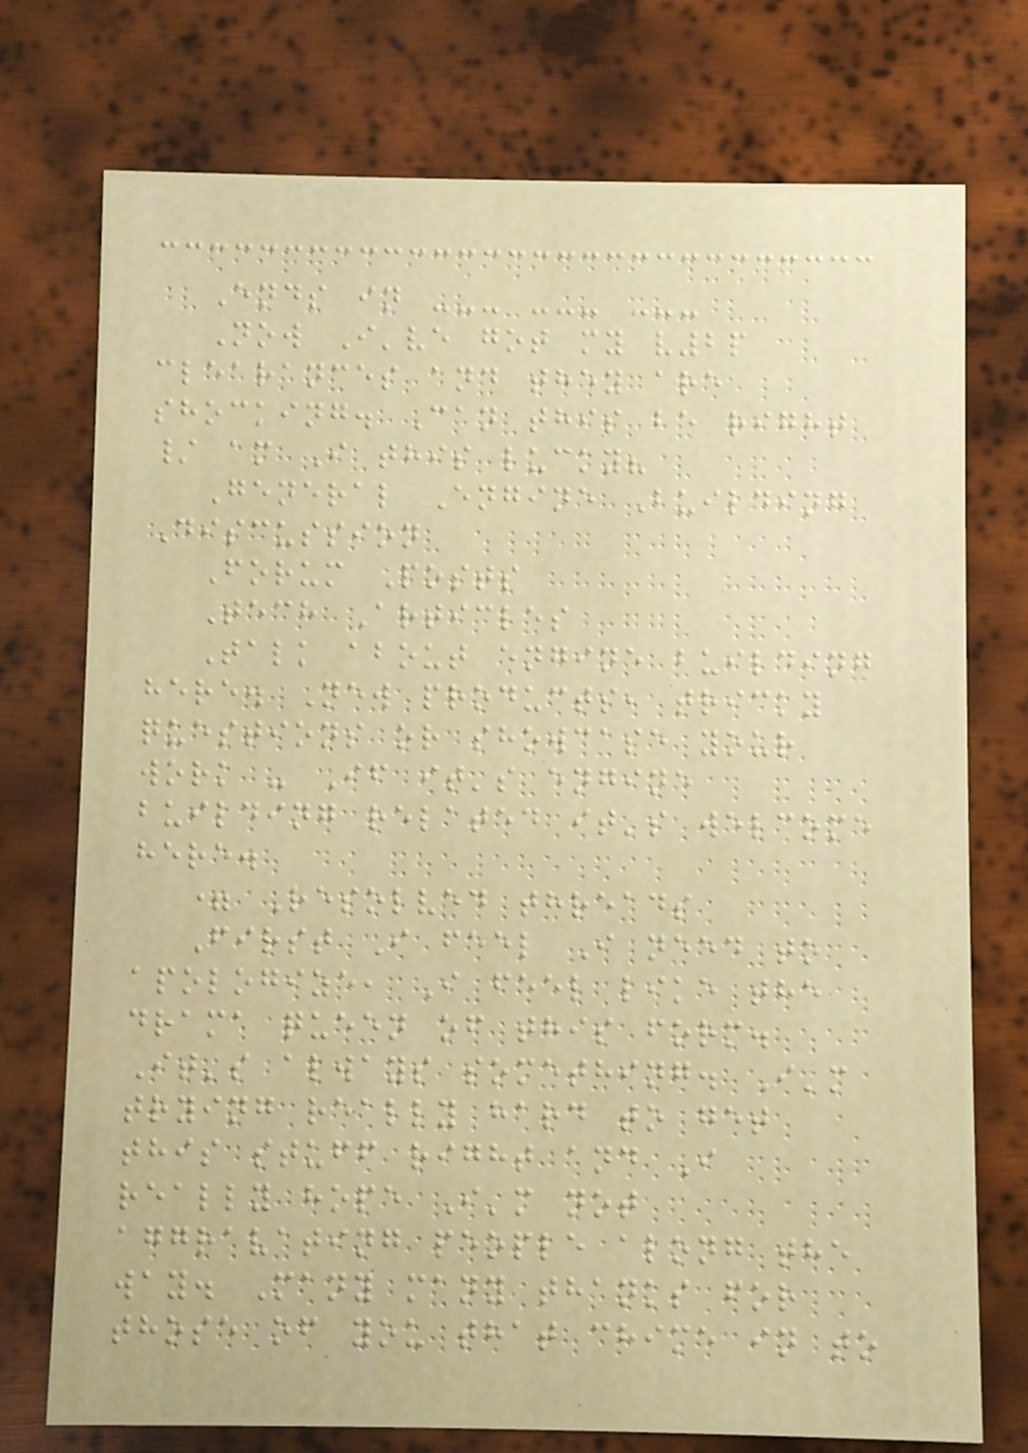Ends in --- --- ---
Now I've got my v2p
clearances and they are
shocking. Can this be right
/ am I this lucky?
General Engine Building
Discussion
Forum Posts
Tech Articles
Talk about engine building
here. New products, tricky
questions or showcase your
work - If it's engine
building related it's welcome
here.
= Resolved threads
First I feel I need to
apologize, I feel like the
drama queen of this form.
It's always something. I'm
trying really hard to get
this stuff right and I
really hope I'm not
aggravating people along the
way. Many many thanks for
those of you that chime in to
